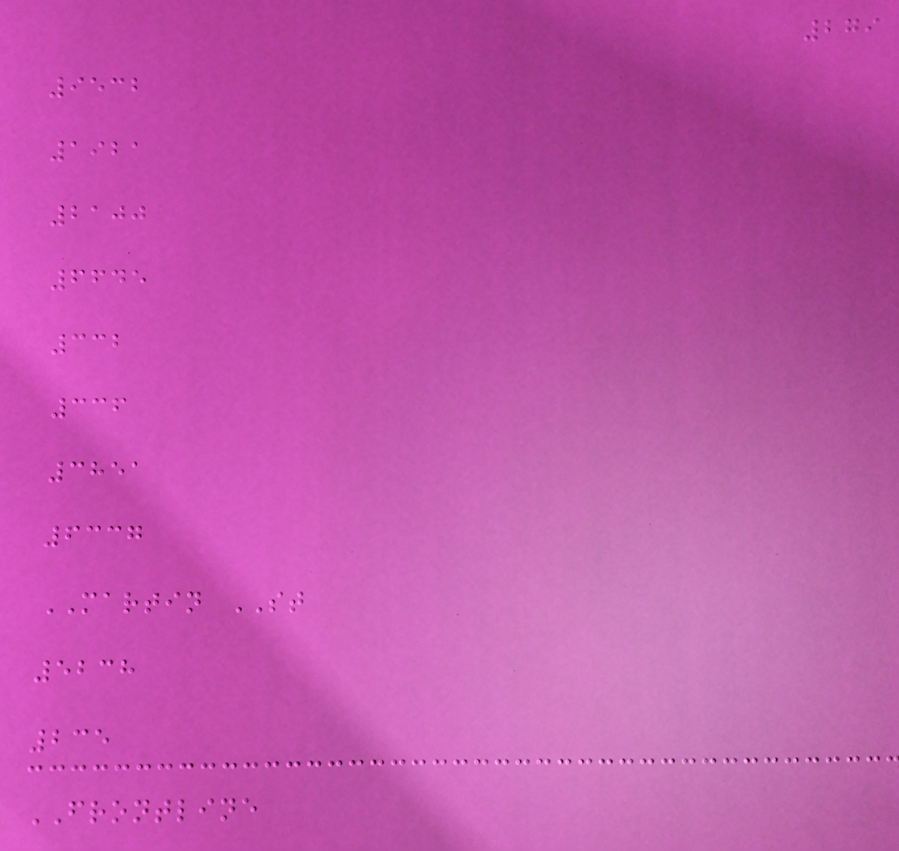279
9532
1921
2100
6645
332
336
3851
6337
MARTIN ST
5238
235
FRONTLINE
